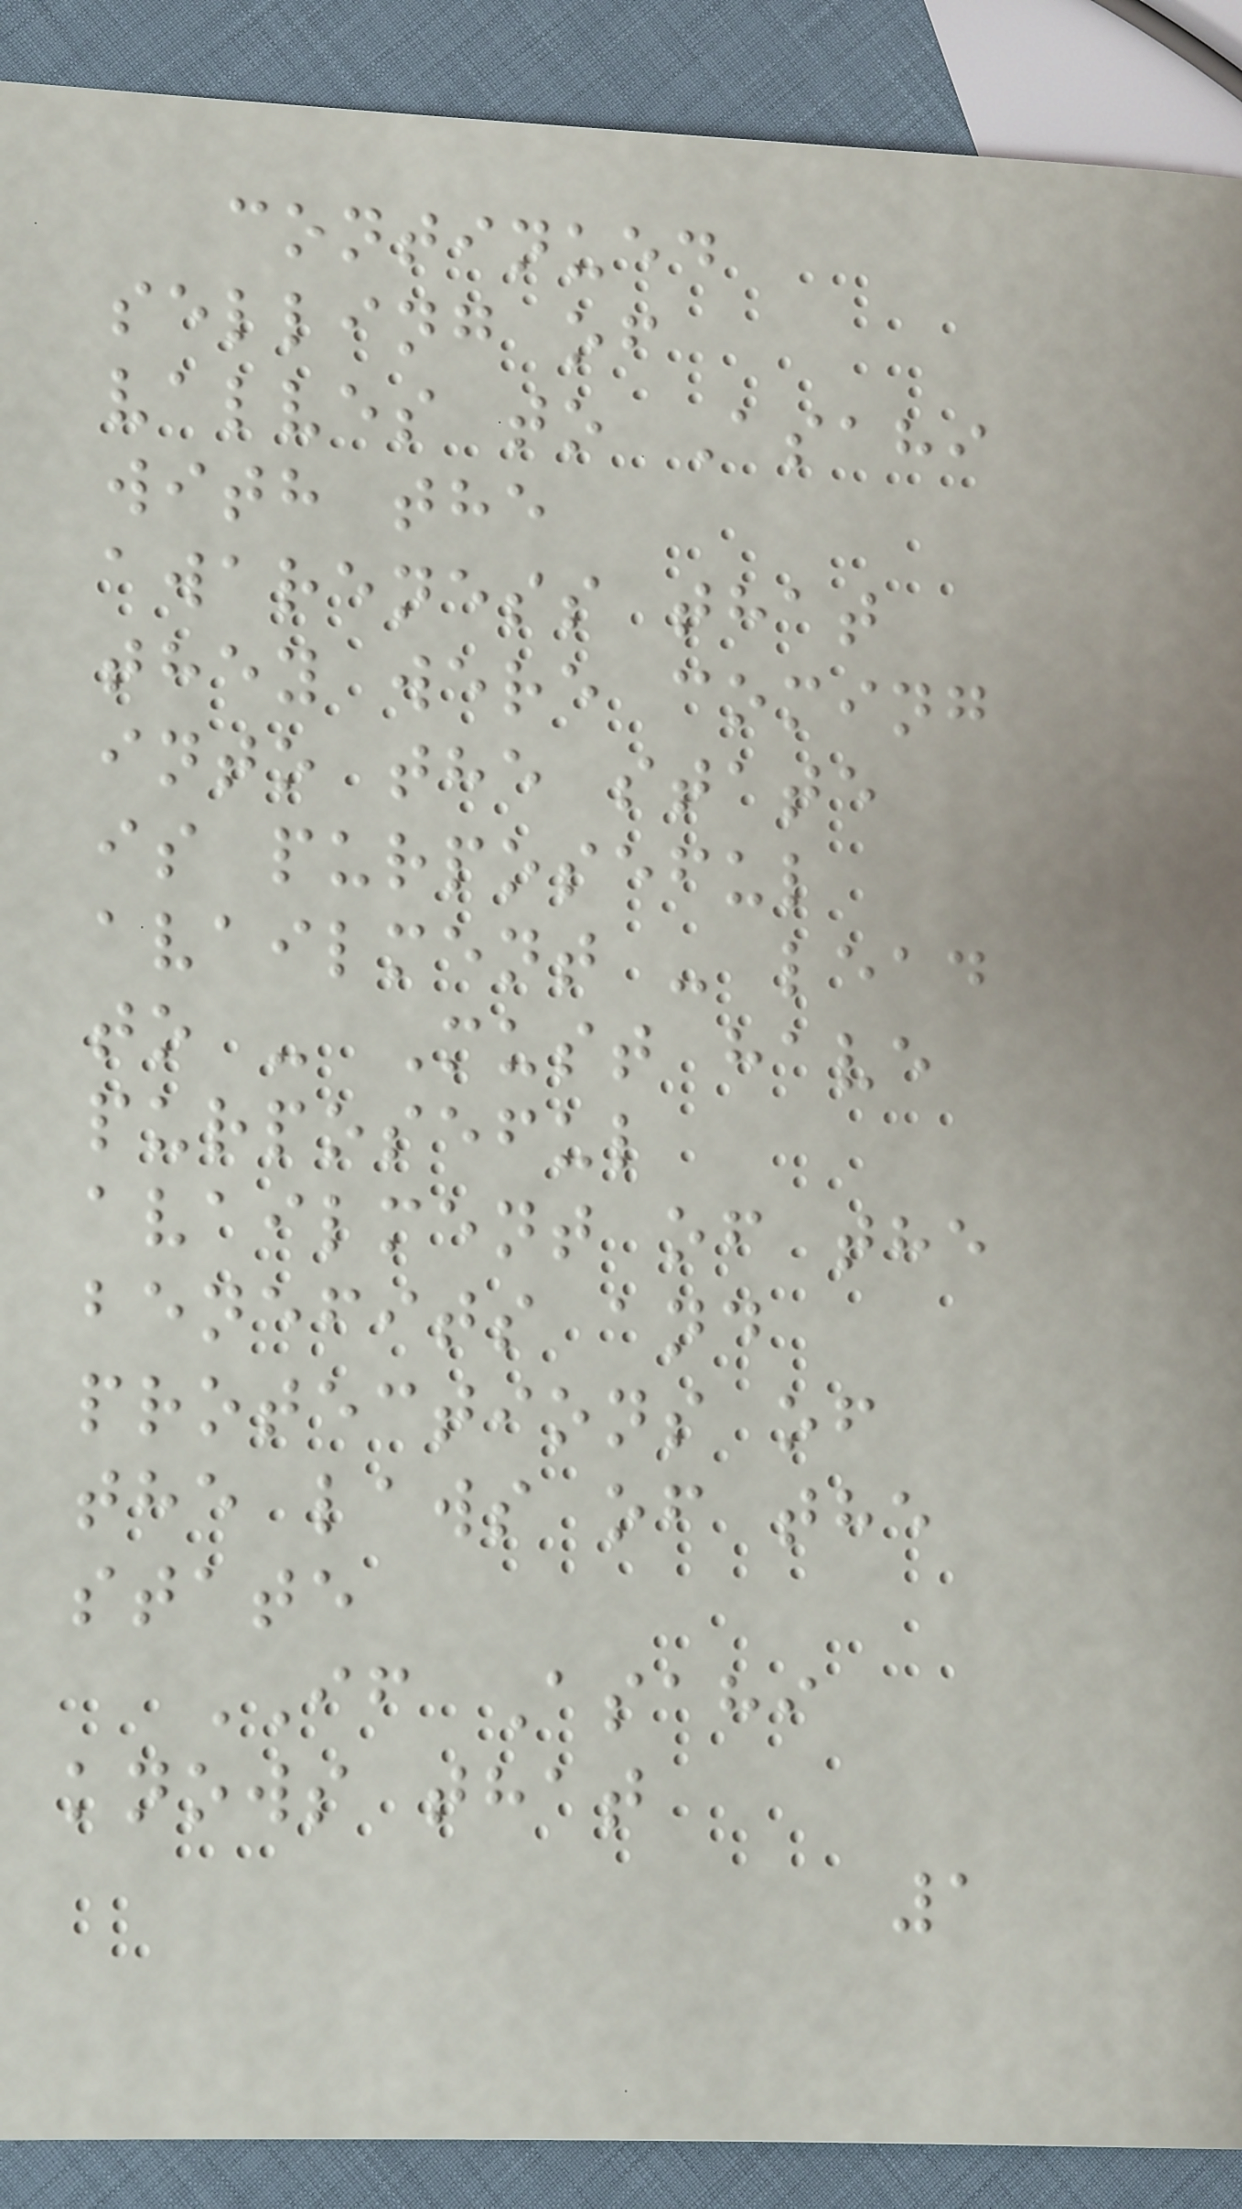continued
selling of
valves to Asahi
with the
awareness that
they were coming
into the state
is purposeful
availment - lead
to - Must have
purposeful
availment of the
benefits and
protections of
the laws of the
state
IF Asahi
knows that
1
